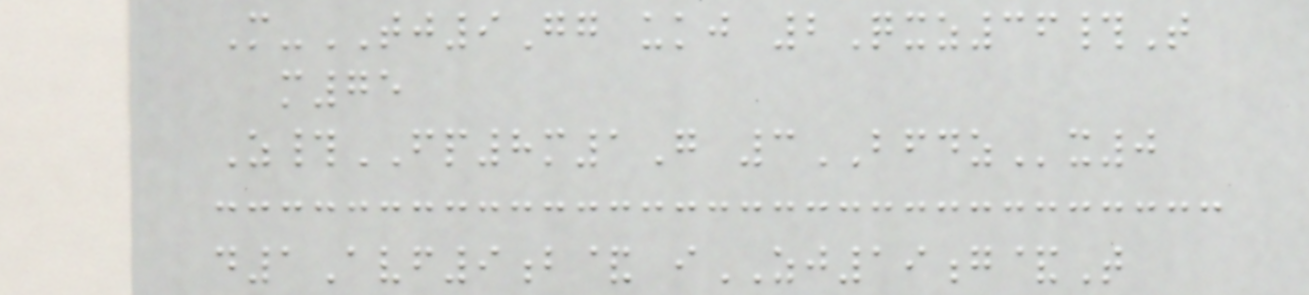M-TJ9Gg ukj 2Qxz36#T
m75
Z#FP8m1G 3BFDZx0
d1Avf9b& iZJ19g&T
